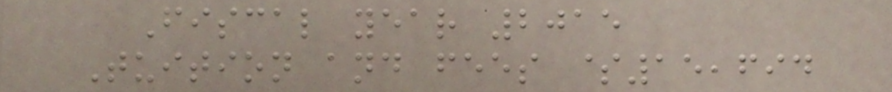Fiscal year 2015
Tuition and fees $15,694
